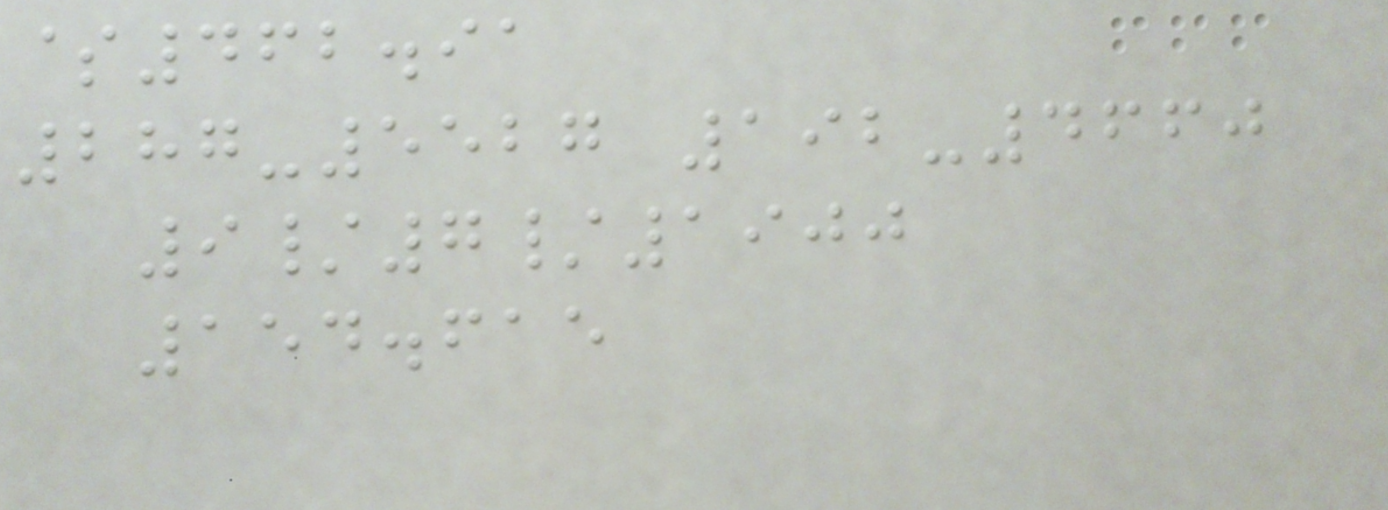$462.91
287-5527 192-4660
9/7/1900
154.615
